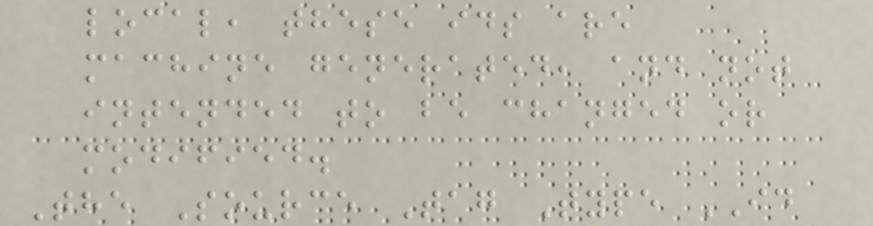local, these ids are
machine generated, and not
intended to be changed or
modified.
The Source Tag Type ID
